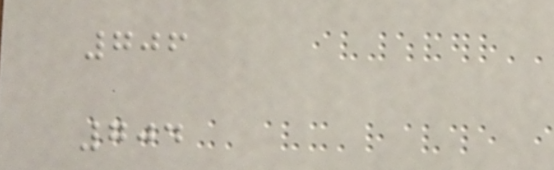706
704
